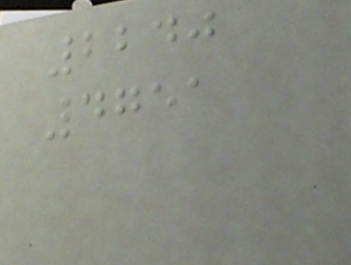2240
4751
